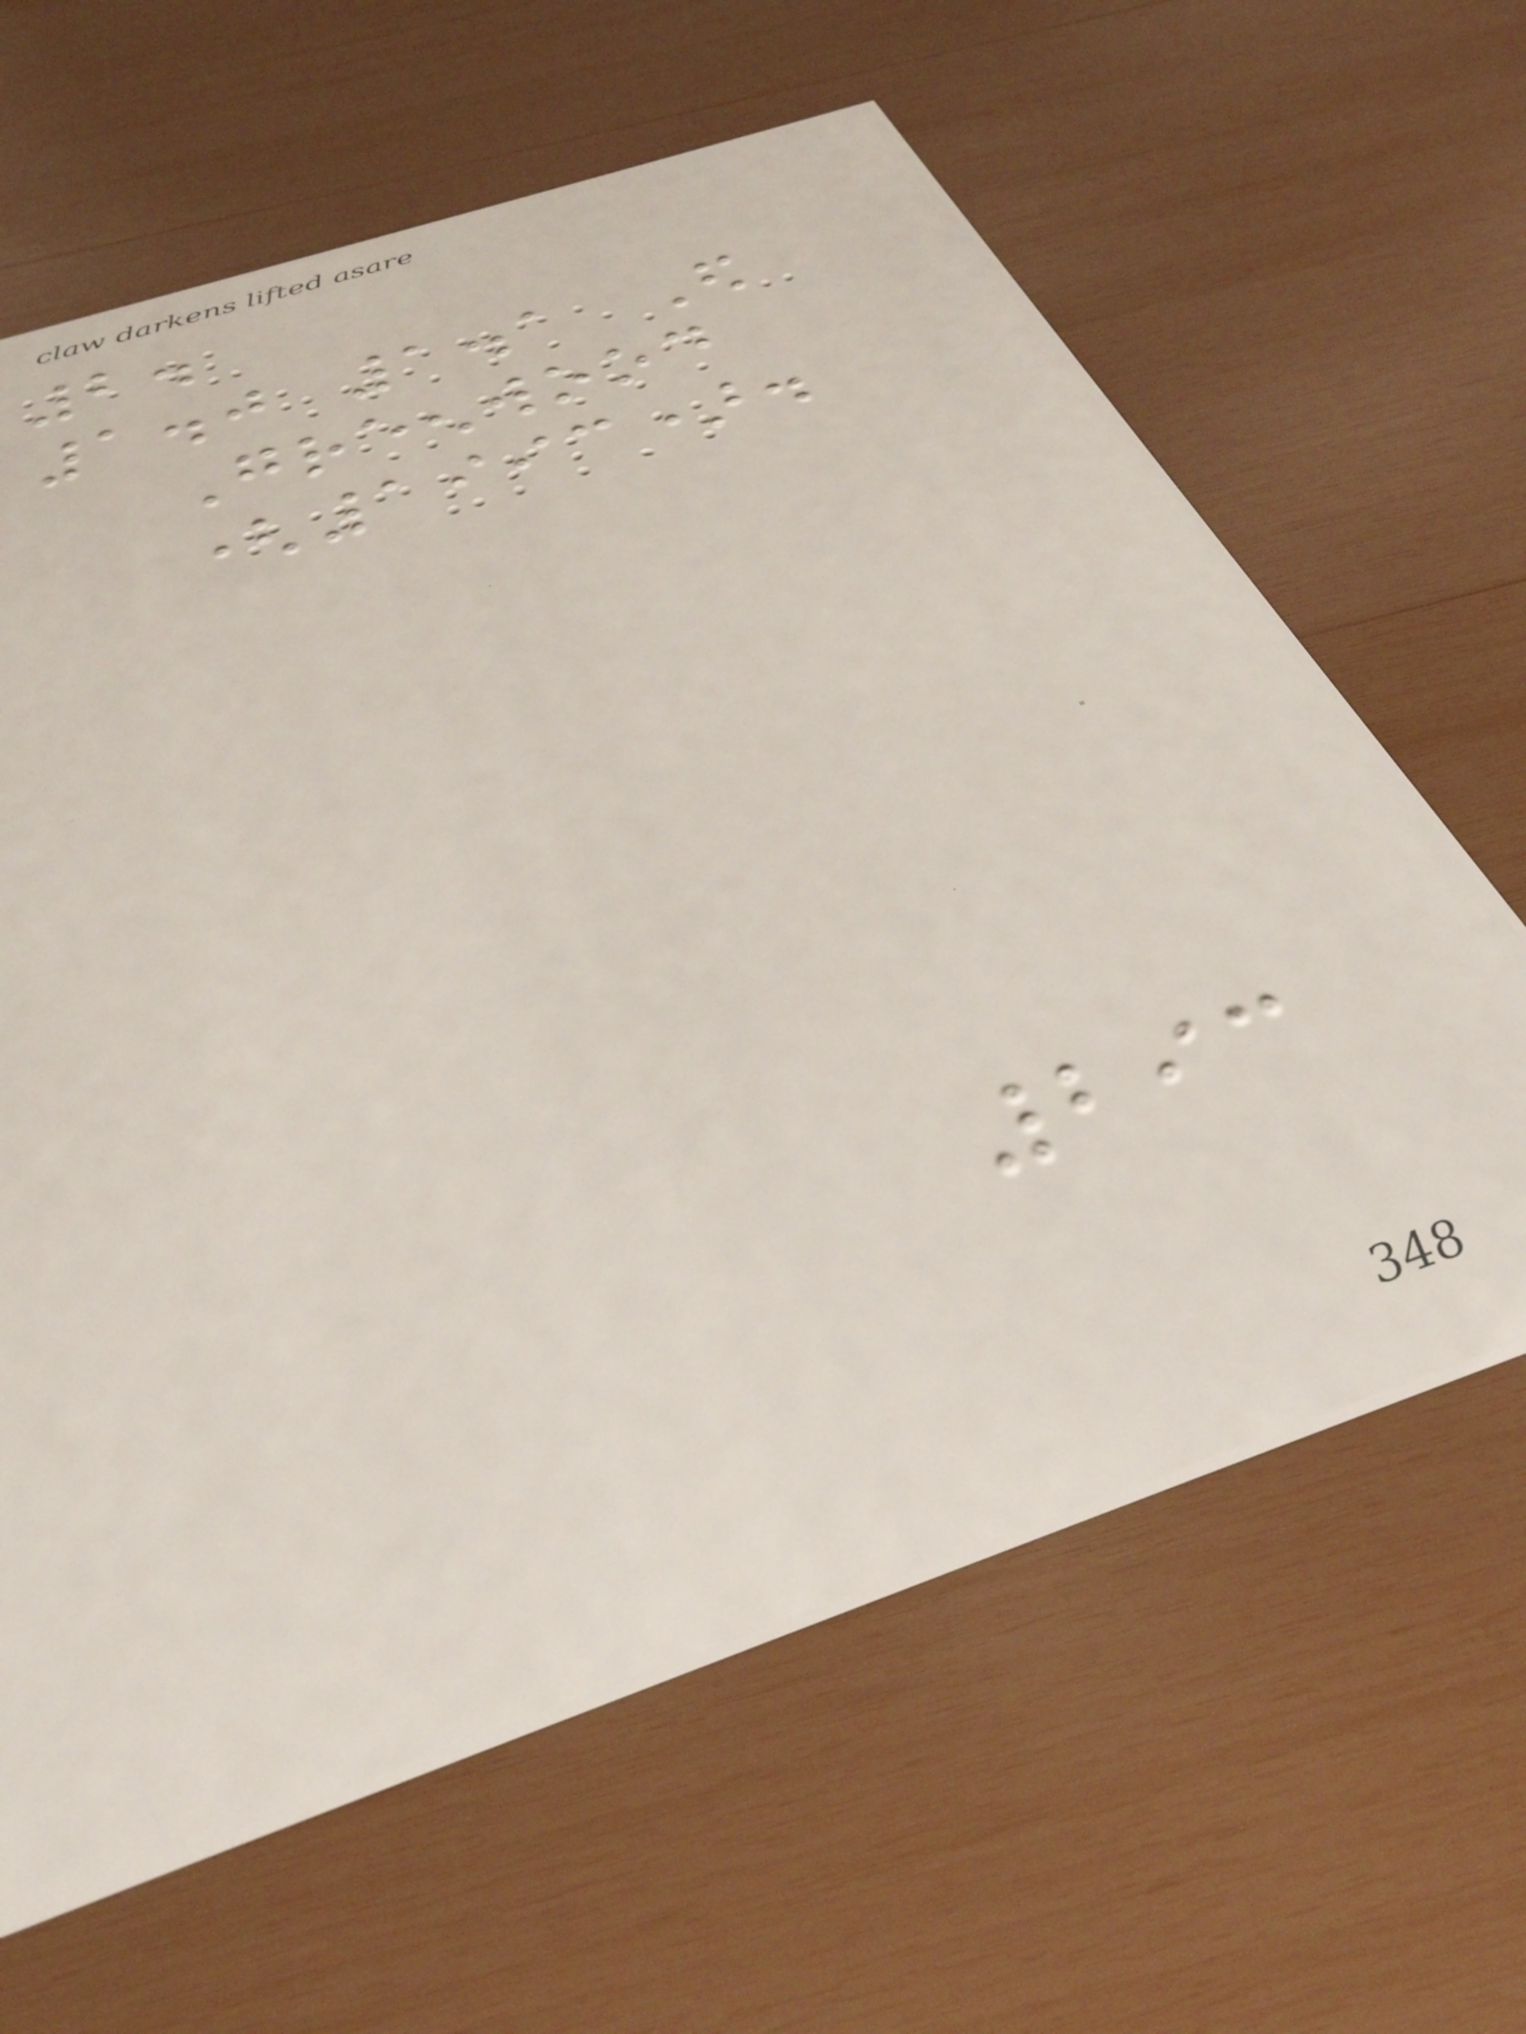2.
1.0 1.1 Ed
Greenwood
(1993).
293
